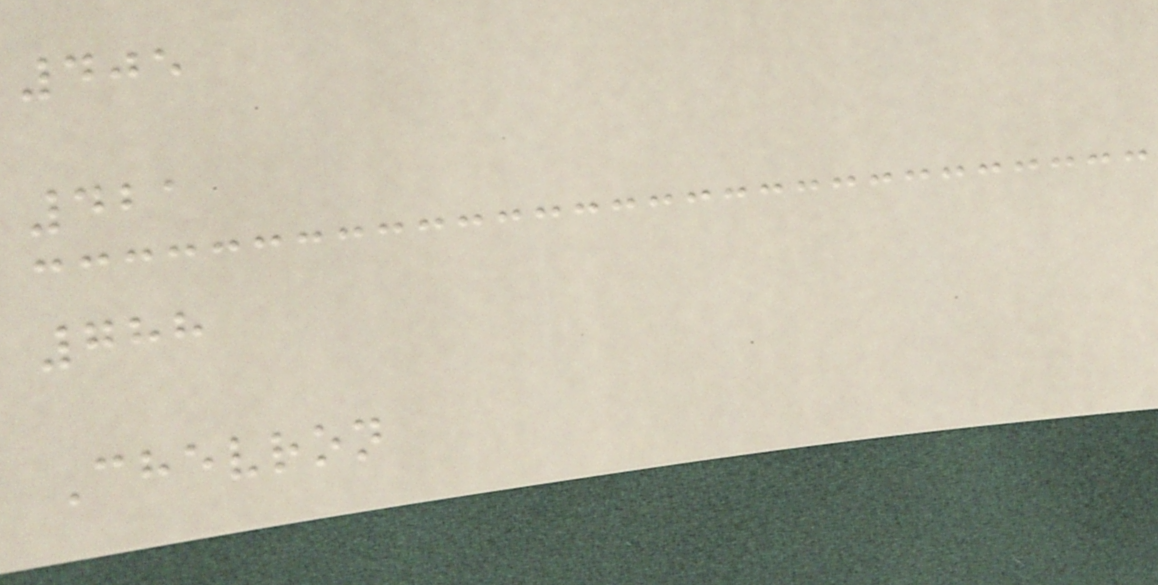405
421
788
Chevron
